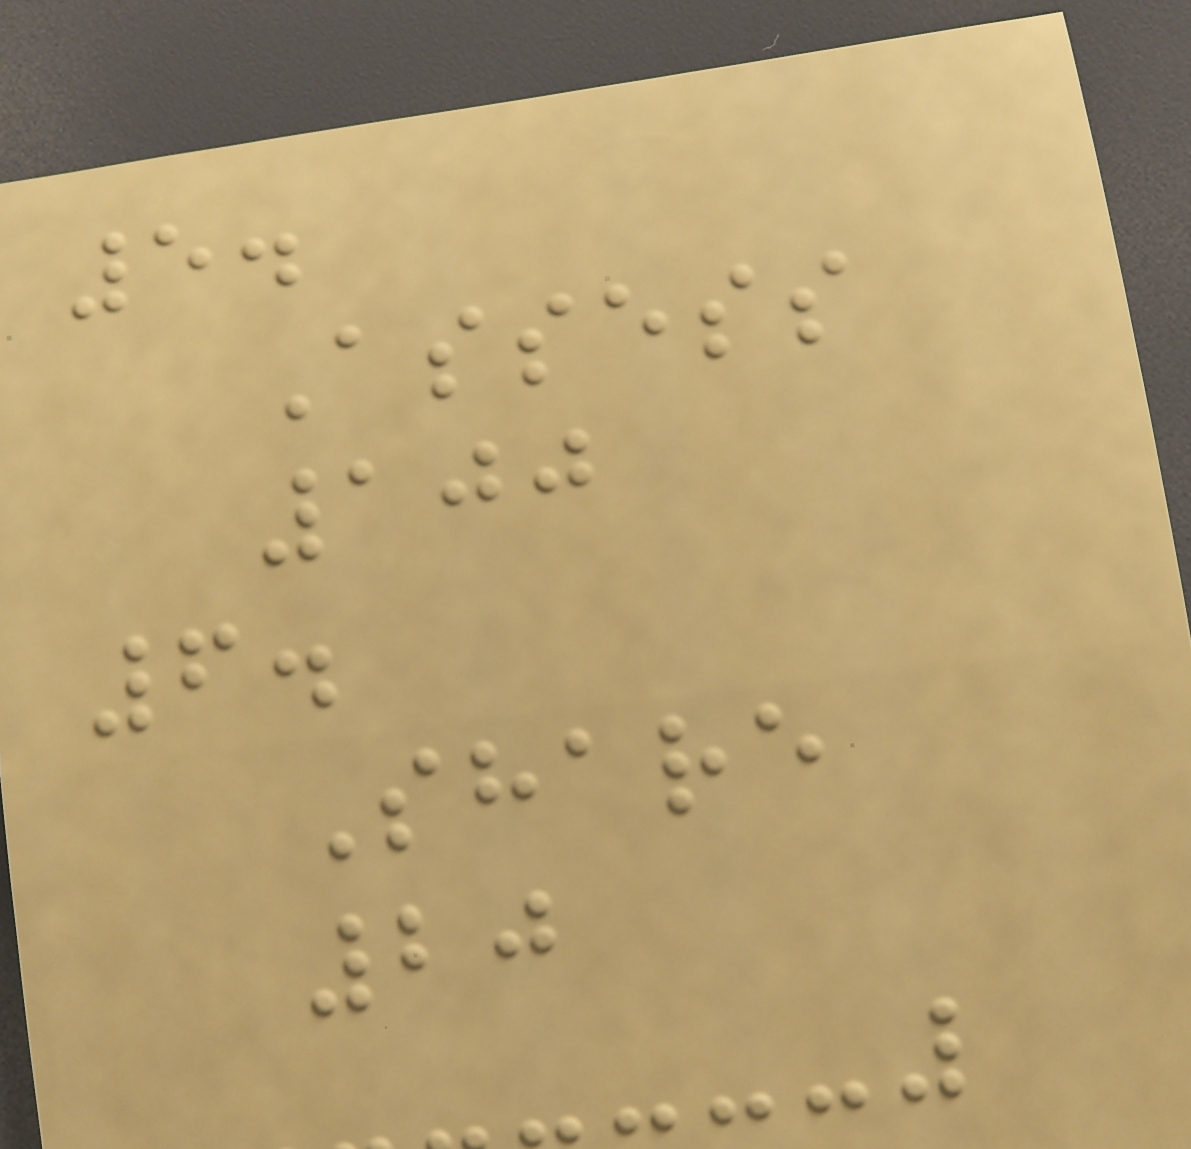5.
Assess
100
6.
Share
20
